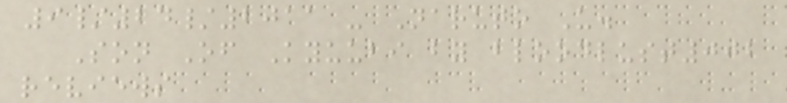9/24/2011 - Naruto U.
Son Of Kyuubi by bloodlust002
reviews
